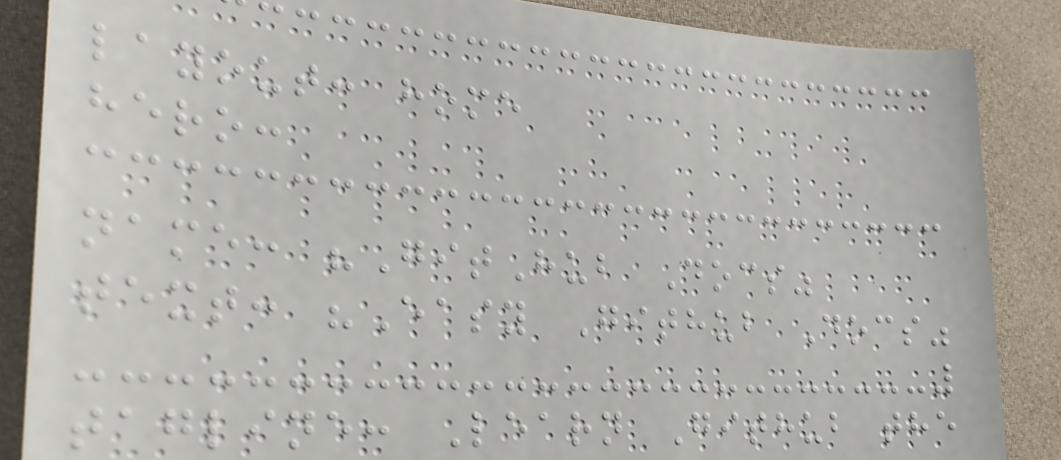layout: home
hero:
name: "GitHub Docs"
text: "Easy Github Docs"
tagline: Learn Github the
